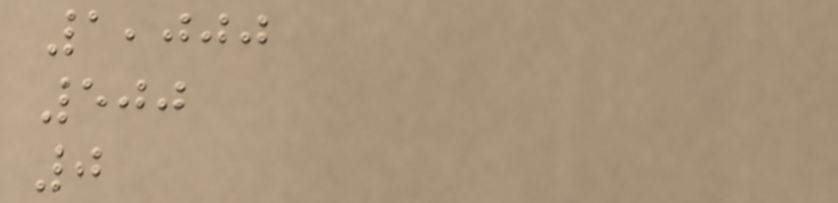1,000
500
0
